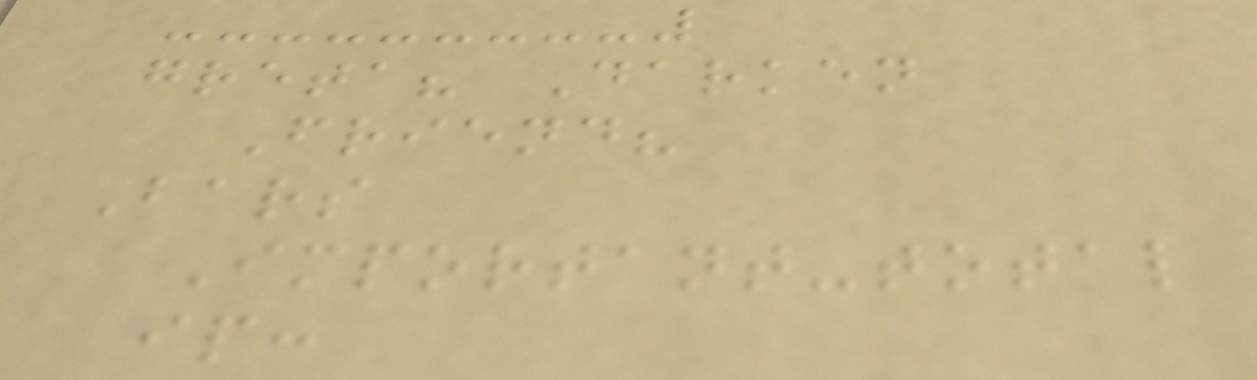greta? Darken
Friend?
Bars
Important-total
ip:
